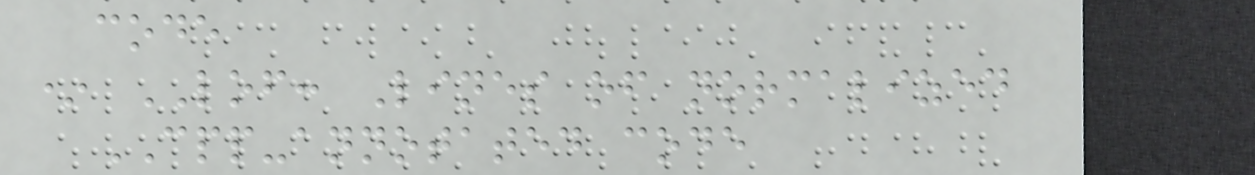code
* LOF: Lines of normalized
CPP-annotated code
